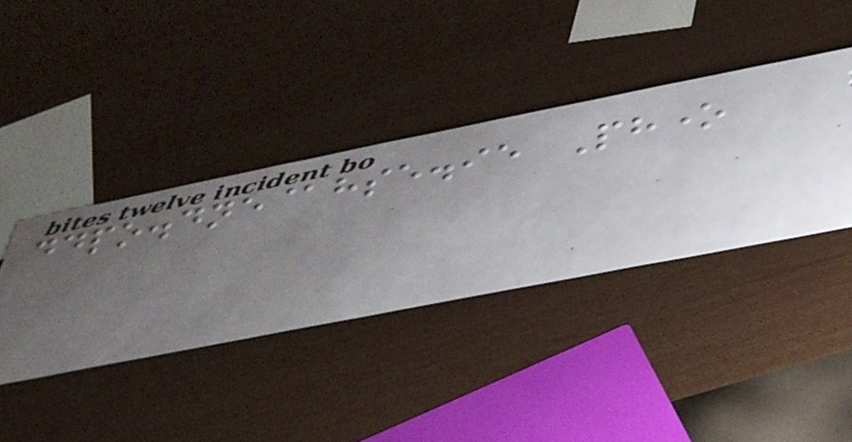ddpo.dne@hse.ie Phone
